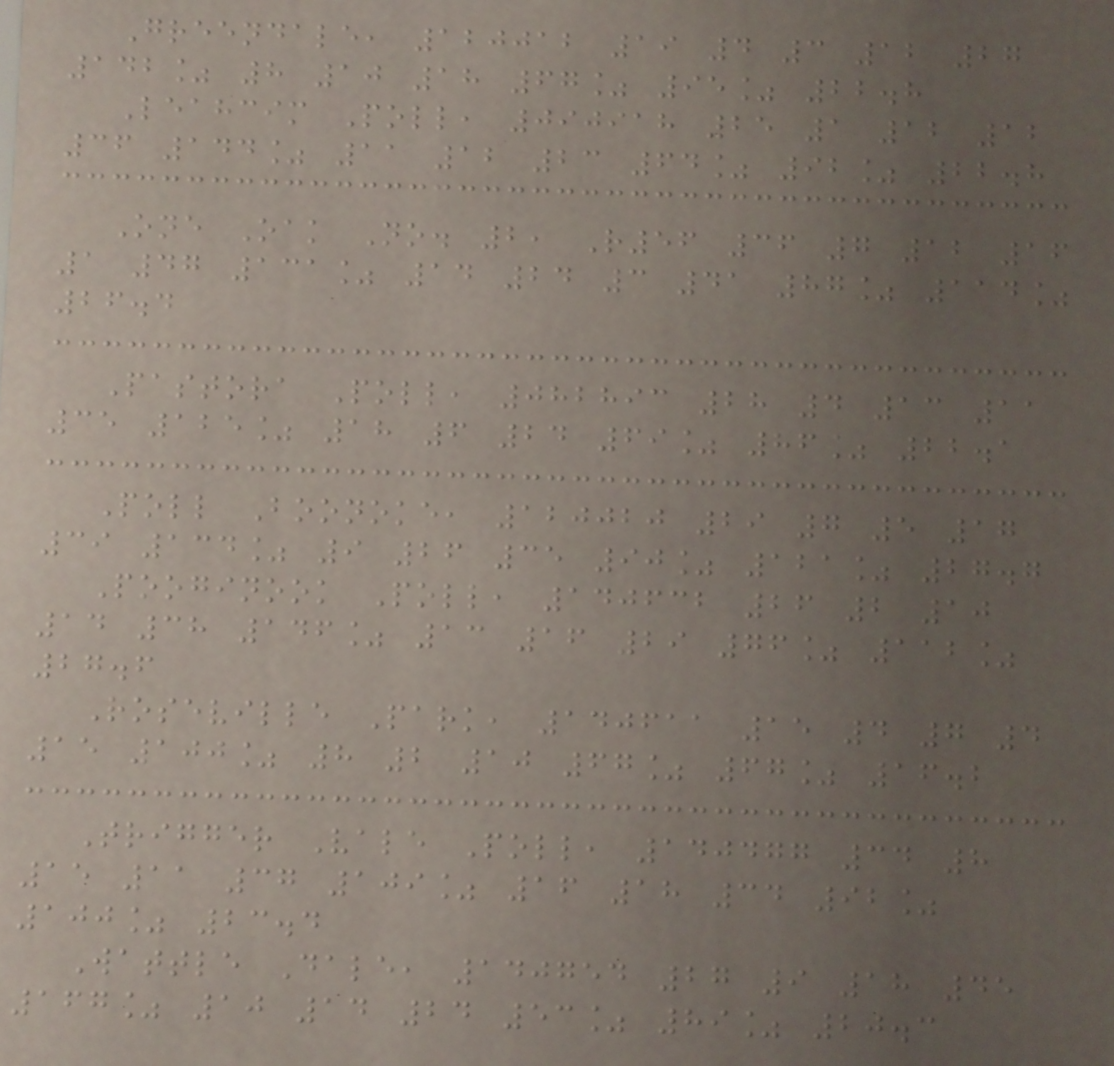Greendale, 120012 19 4 3 12 27
142% 8 10 18 67% 95% 22.8
Leahcim Poll, 090918 25 1 12 12
36 144% 11 12 23 64% 92% 22.8
One Oak No. 2, R56 36 7 12 16
1 47 131% 14 24 3 41 87% 114%
26.4
Pastora Poll, 082893 28 4 13 11
35 125% 18 6 24 69% 86% 22.1
Poll Boonoke, 120020 29 7 5 17
39 134% 9 26 35 90% 121% 27.7
Pooginook Poll, 140632 26 2 10
14 38 146% 13 16 29 76% 112%
27.6
Roseville Park, 140611 15 4 7 4
15 100% 8 2 10 67% 67% 16.2
Trigger Vale Poll, 140477 34 8
15 11 37 109% 16 18 34 92%
100% 23.4
Wattle Dale, 140754 27 9 18 45
167% 10 14 24 53% 89% 20.3
